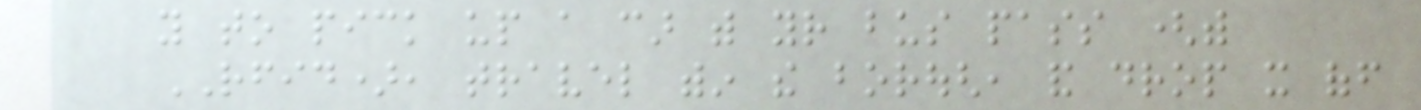you to pick up a car with your bus pass (with
RFID), travel within the borough, and drop it off
